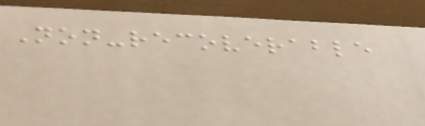Non-recoverable
